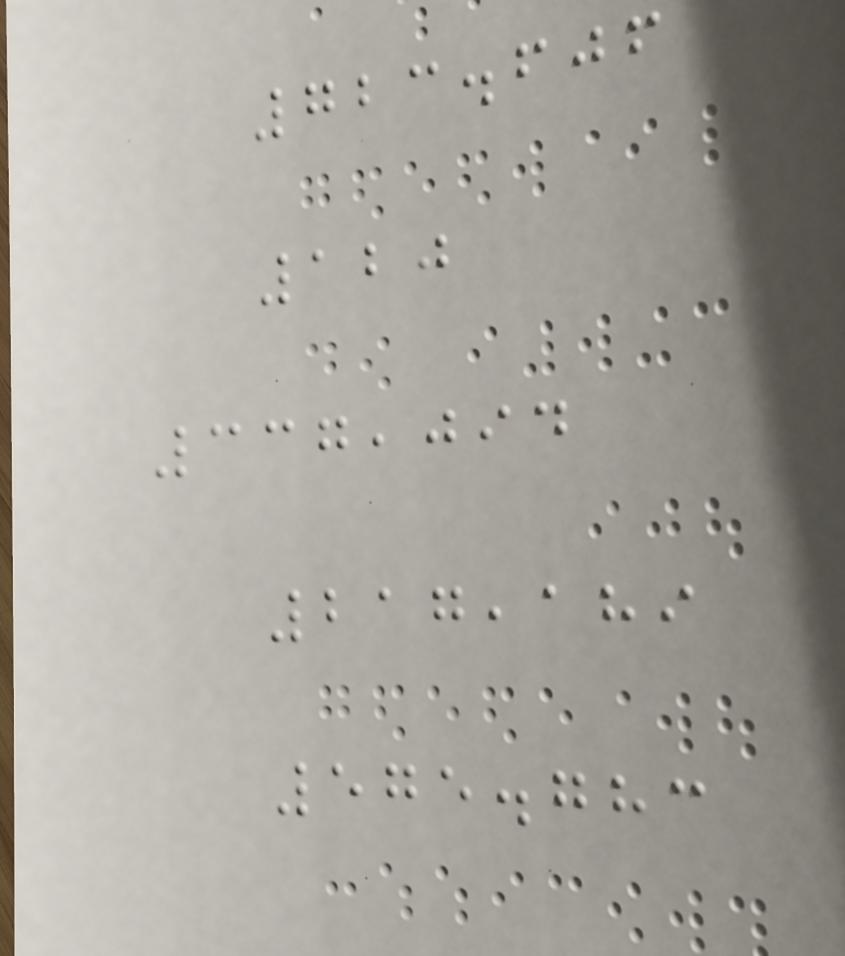723.606
120
337,094
217,189
575.783
